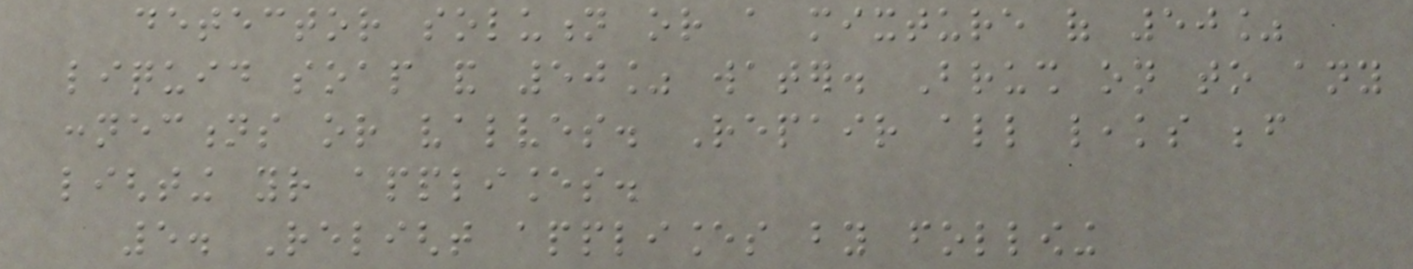detector solution or a mixture of 50%
liquid soap and 50% water. Brush on to any
connections or valves. Repair all leaks before
lighting your appliances.
5. Relight appliances by following
